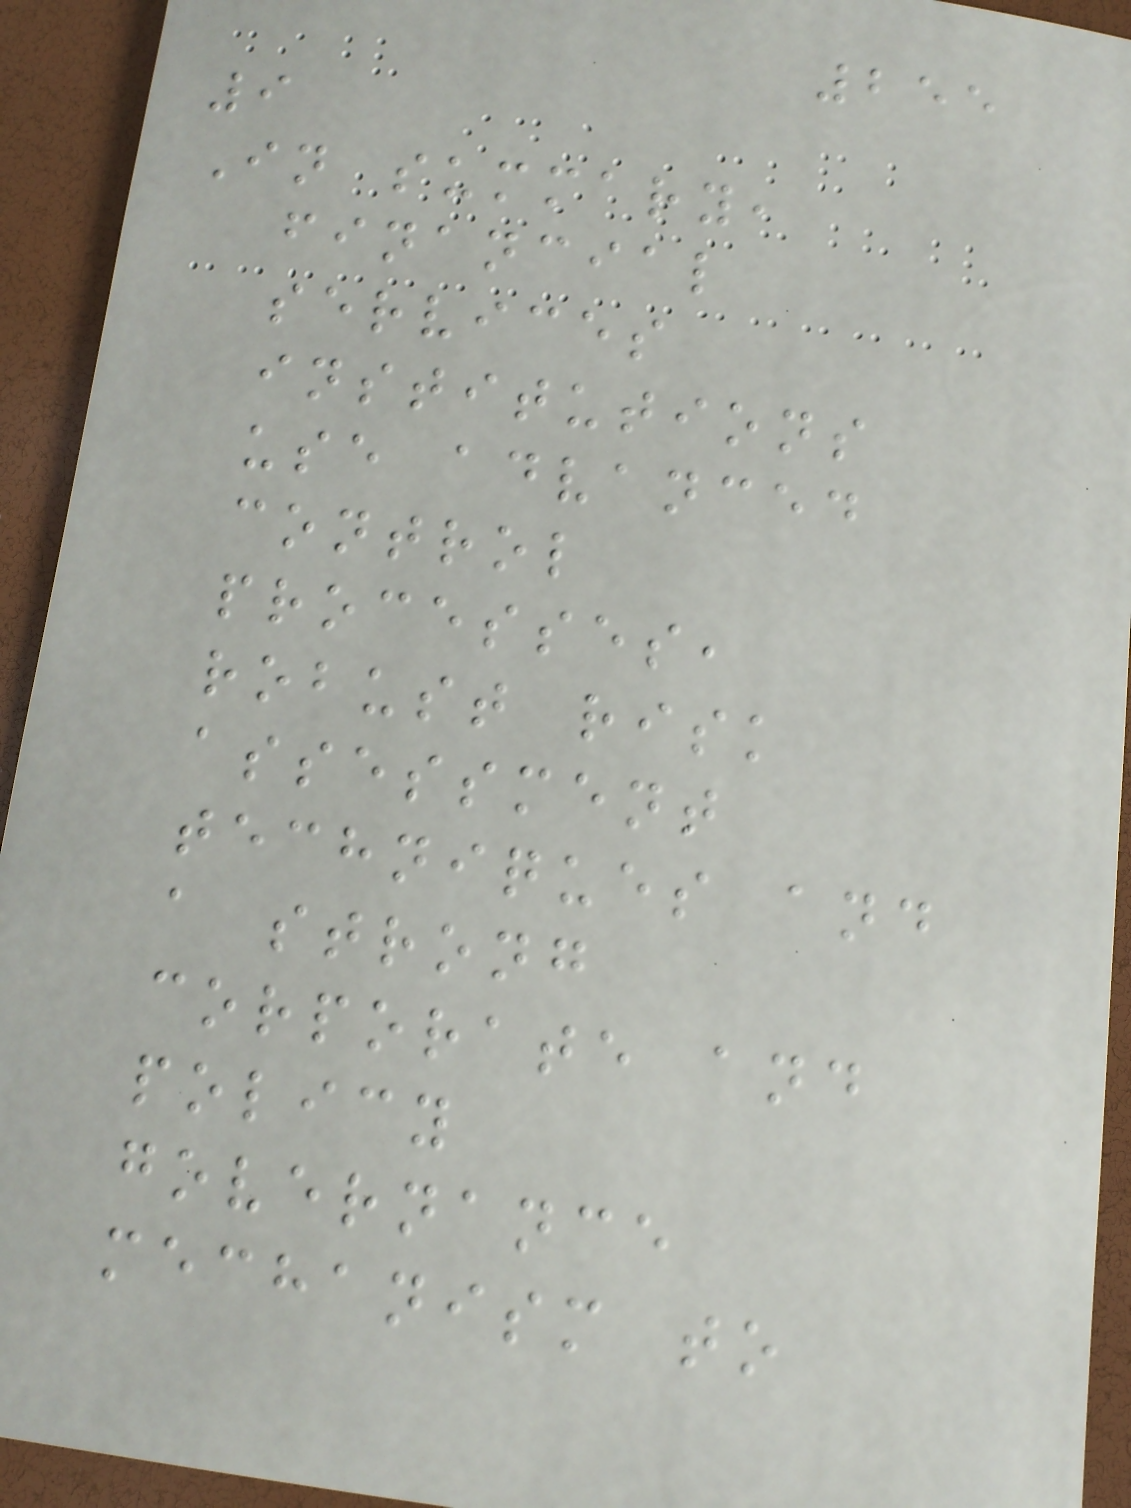255
9
In summary,
financial
services
institutions
use advanced
control
processes,
robust risk
assessment
techniques and
a strong
corporate and
policy
governance
mechanism to
